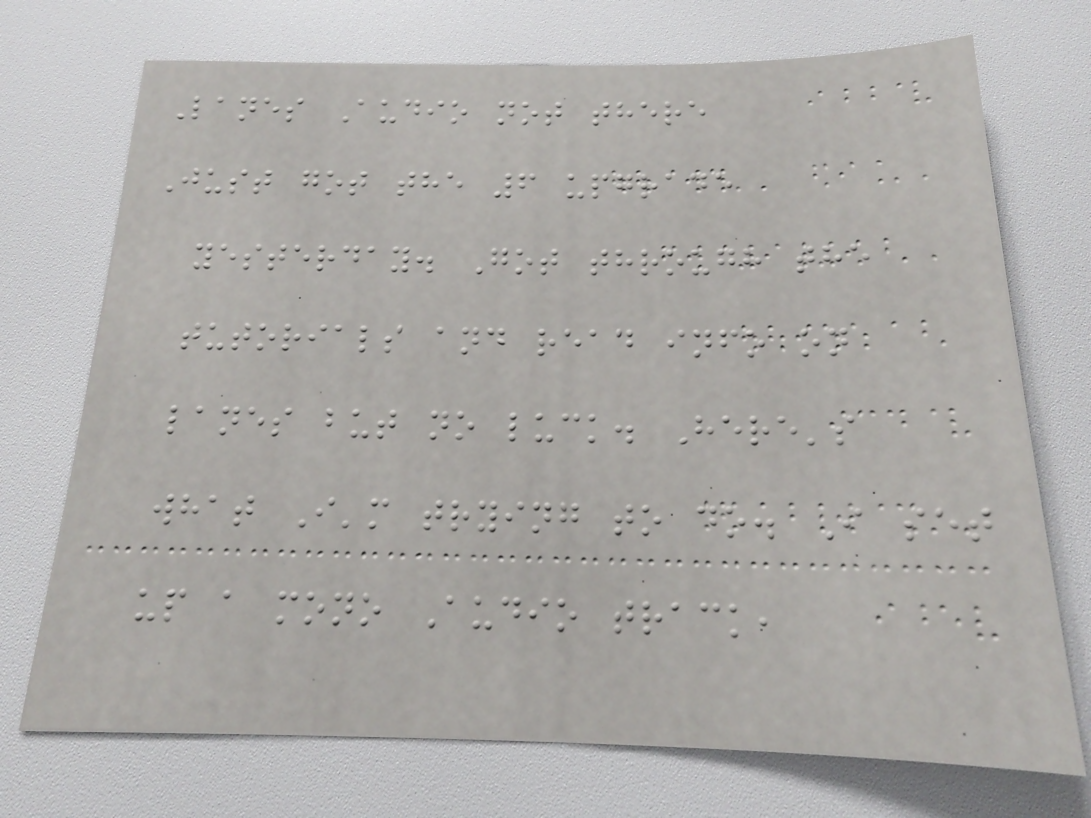Lanes Audio not there
Just got the 6 upgrade
yesterday. Got through the
tutorials and read info on
lanes but no luck. Here's
what I'm trying to do. I set
up a mono Audio track,
